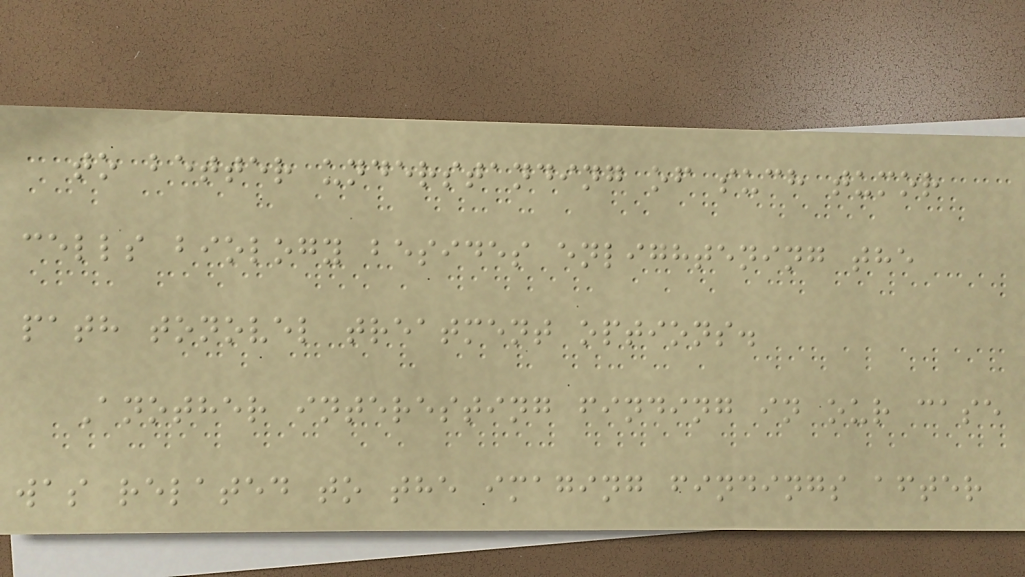to better understanding of such tumor
cells biology besides enlightening the
path tonovel treatment options.
Another interesting finding in our case
was related to the imaging findings after
